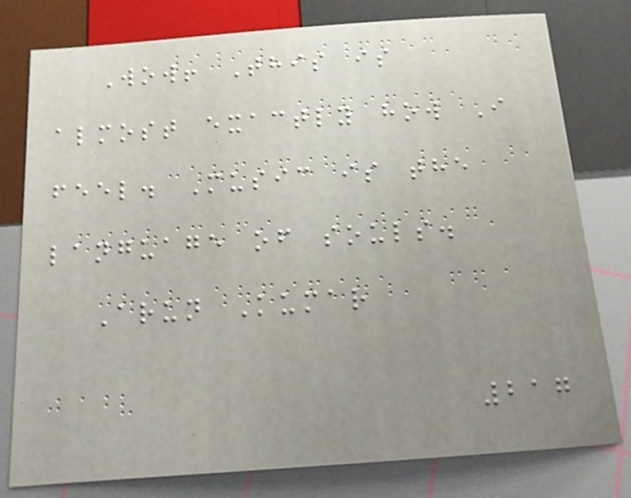Wow! This is
almost exactly how I
feel. Music is the
language of souls.
Arun Kumar
217
